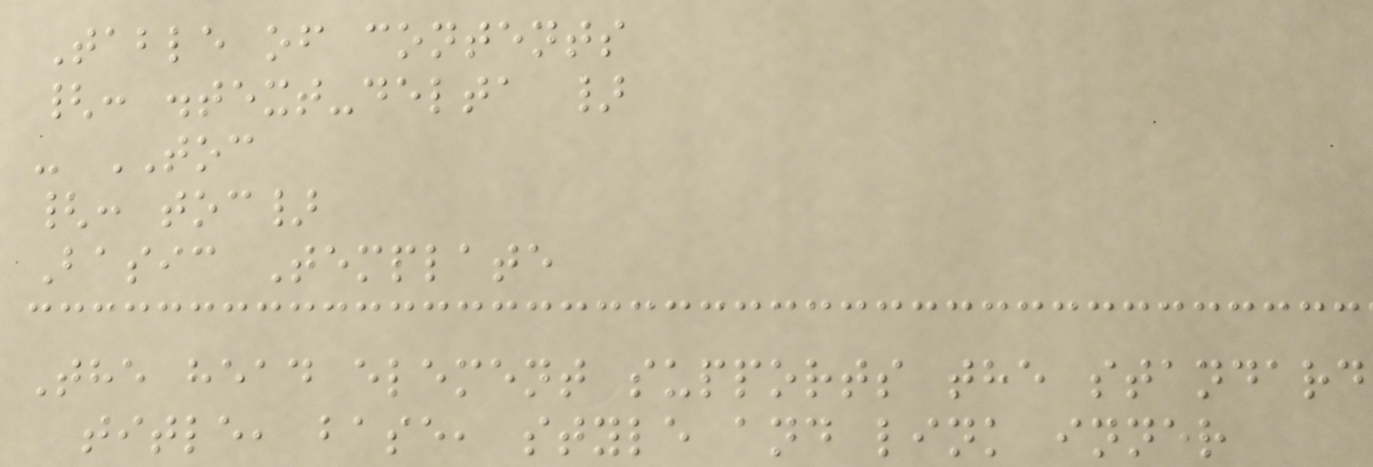Table of contents
{: .text-delta }
- TOC
{: toc}
Basic Template
The head element supports the standard
title, base, style and link inner
